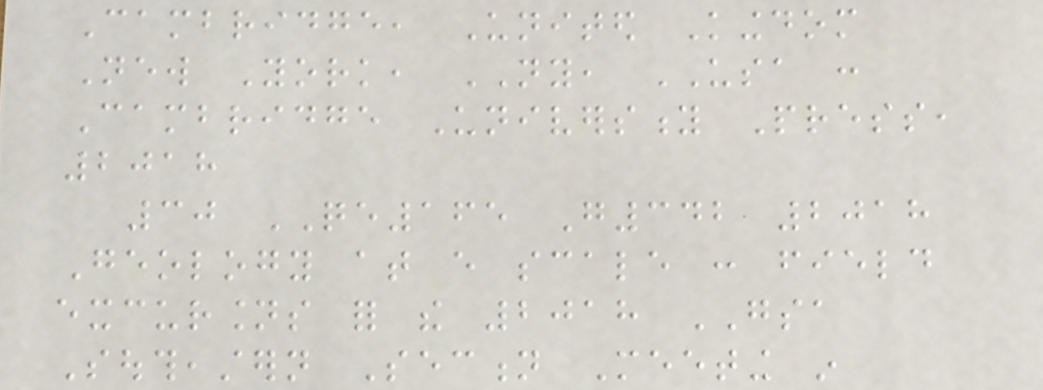Cambridge, United Kingdom
New York, NY, USA :
Cambridge University Press,
2018
30 QE165 G342 2018
Geology at every scale : field
excursions for the 2018 GSA
Southeastern Section Meeting in
